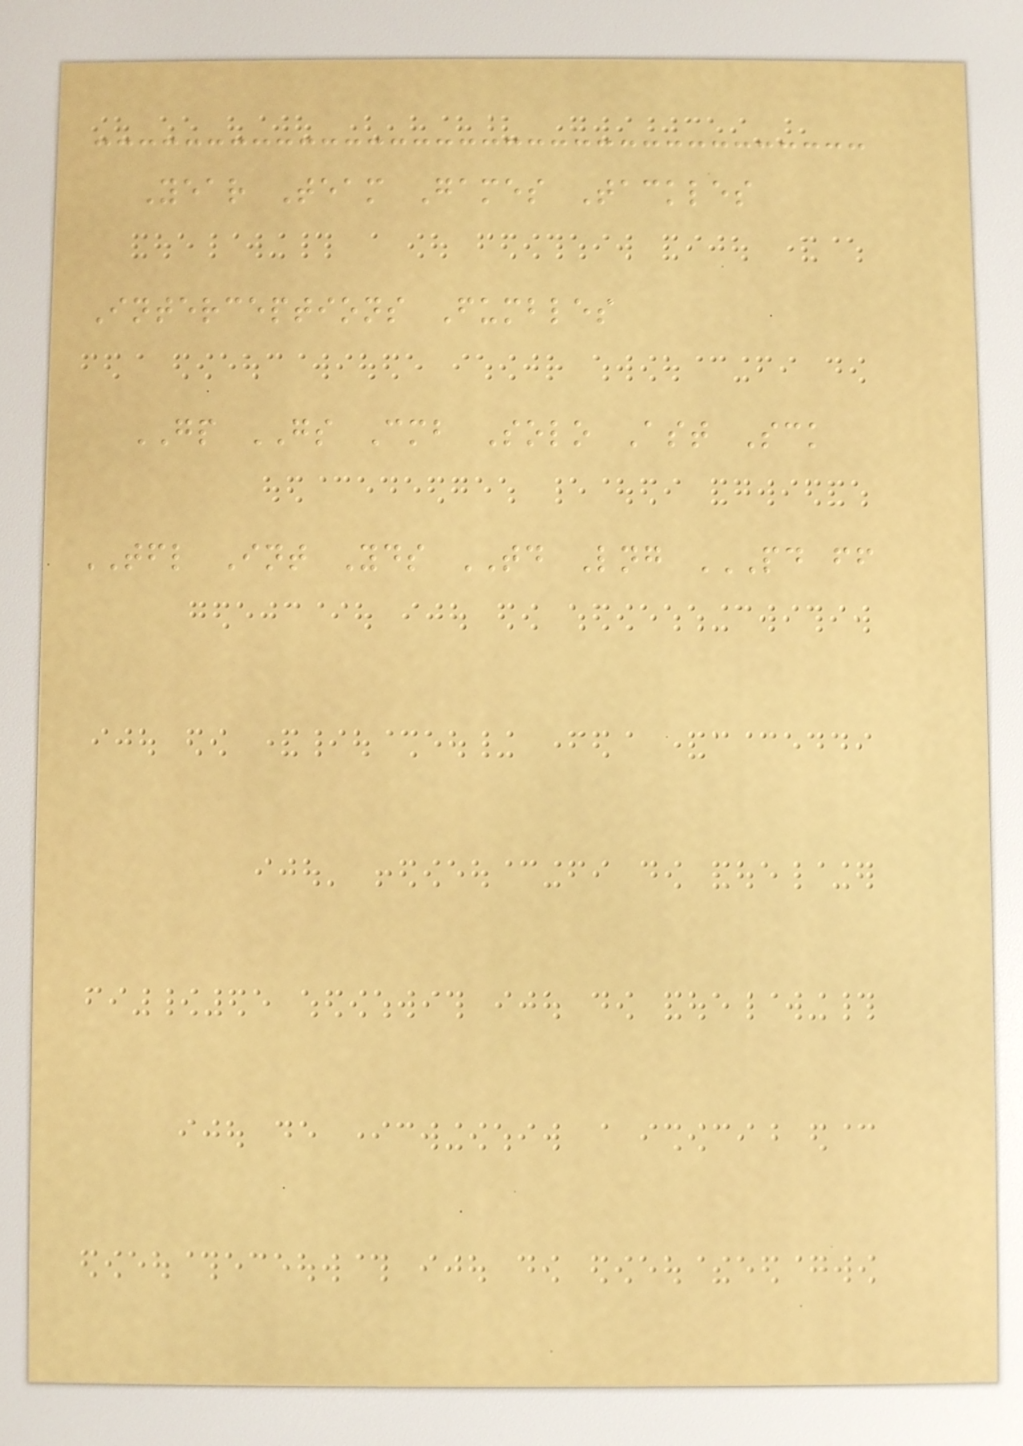Year Team Games Tackles
Interceptions Fumbles
GP GS Cmb Solo Ast Sck
TFL Int Yds TD Lng PD FF
